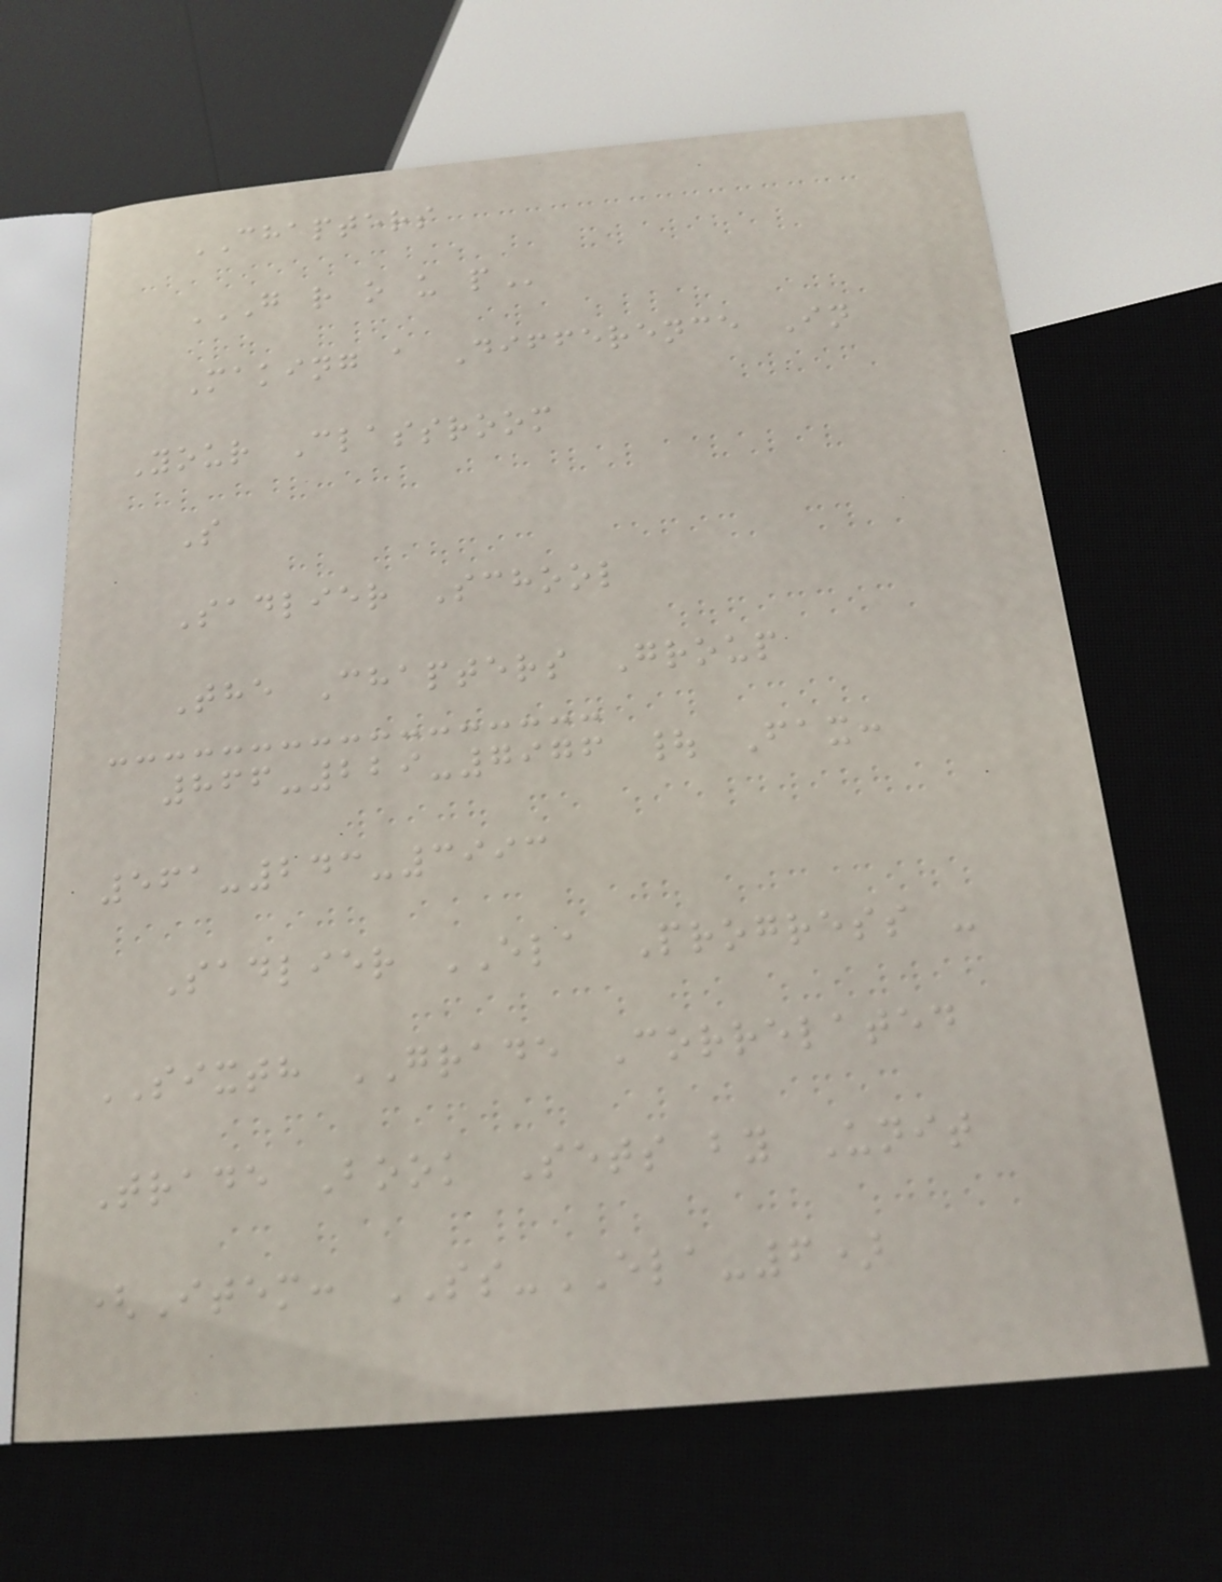CHAPTERS
G R O U P
Making a Difference In
Your Classroom
S
Sadlier School
The Chapters Group
866-229-7976 | Fax:
561-243-3993
Sadlier ELA Progress -
SIXTH GRADE Correlated
Trade Book Sets by Unit
(Item: SS-ELA-6)
